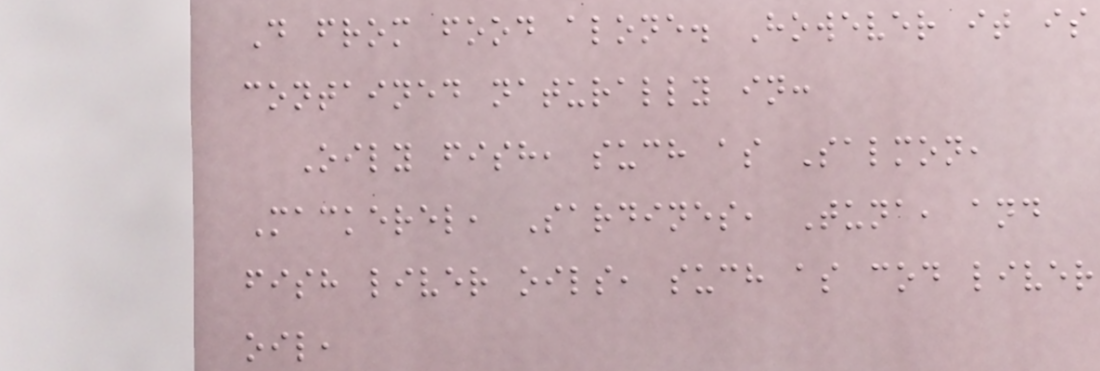D from food alone. However it is
contained naturally in:
Oily fish, such as Salmon,
Mackerel, Sardines, Tuna, and
fish liver oils, such as cod liver
oil,
